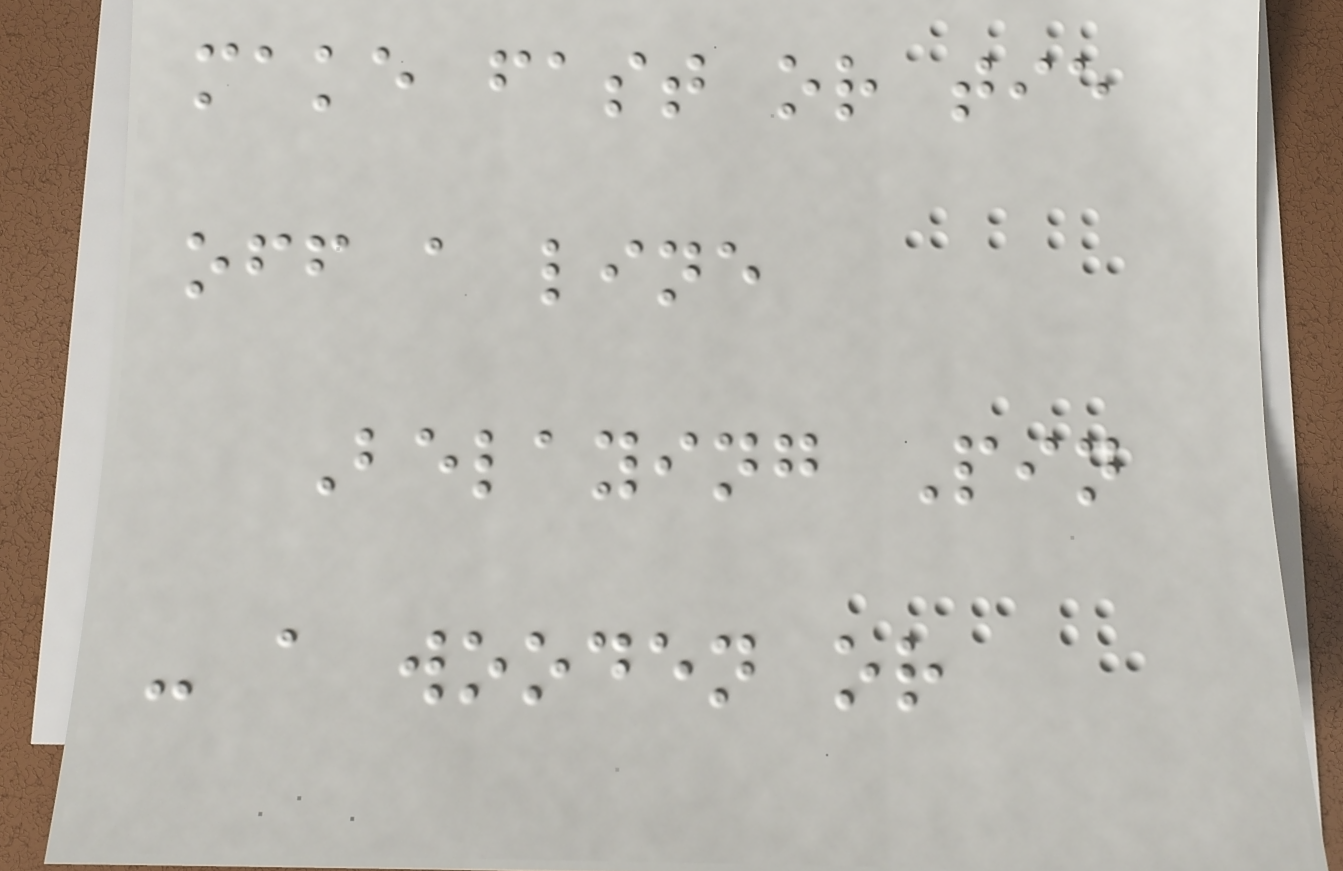make fast or tie
off a line
Belaying Pin
- a wooden or
